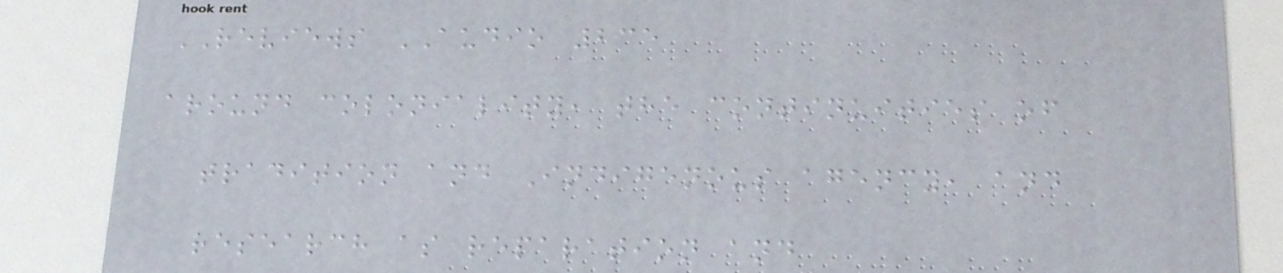REVIEWS AUDIO 235
around coloniality, the continuities of
tradition and Indigenous agency, and
research as reparation and
